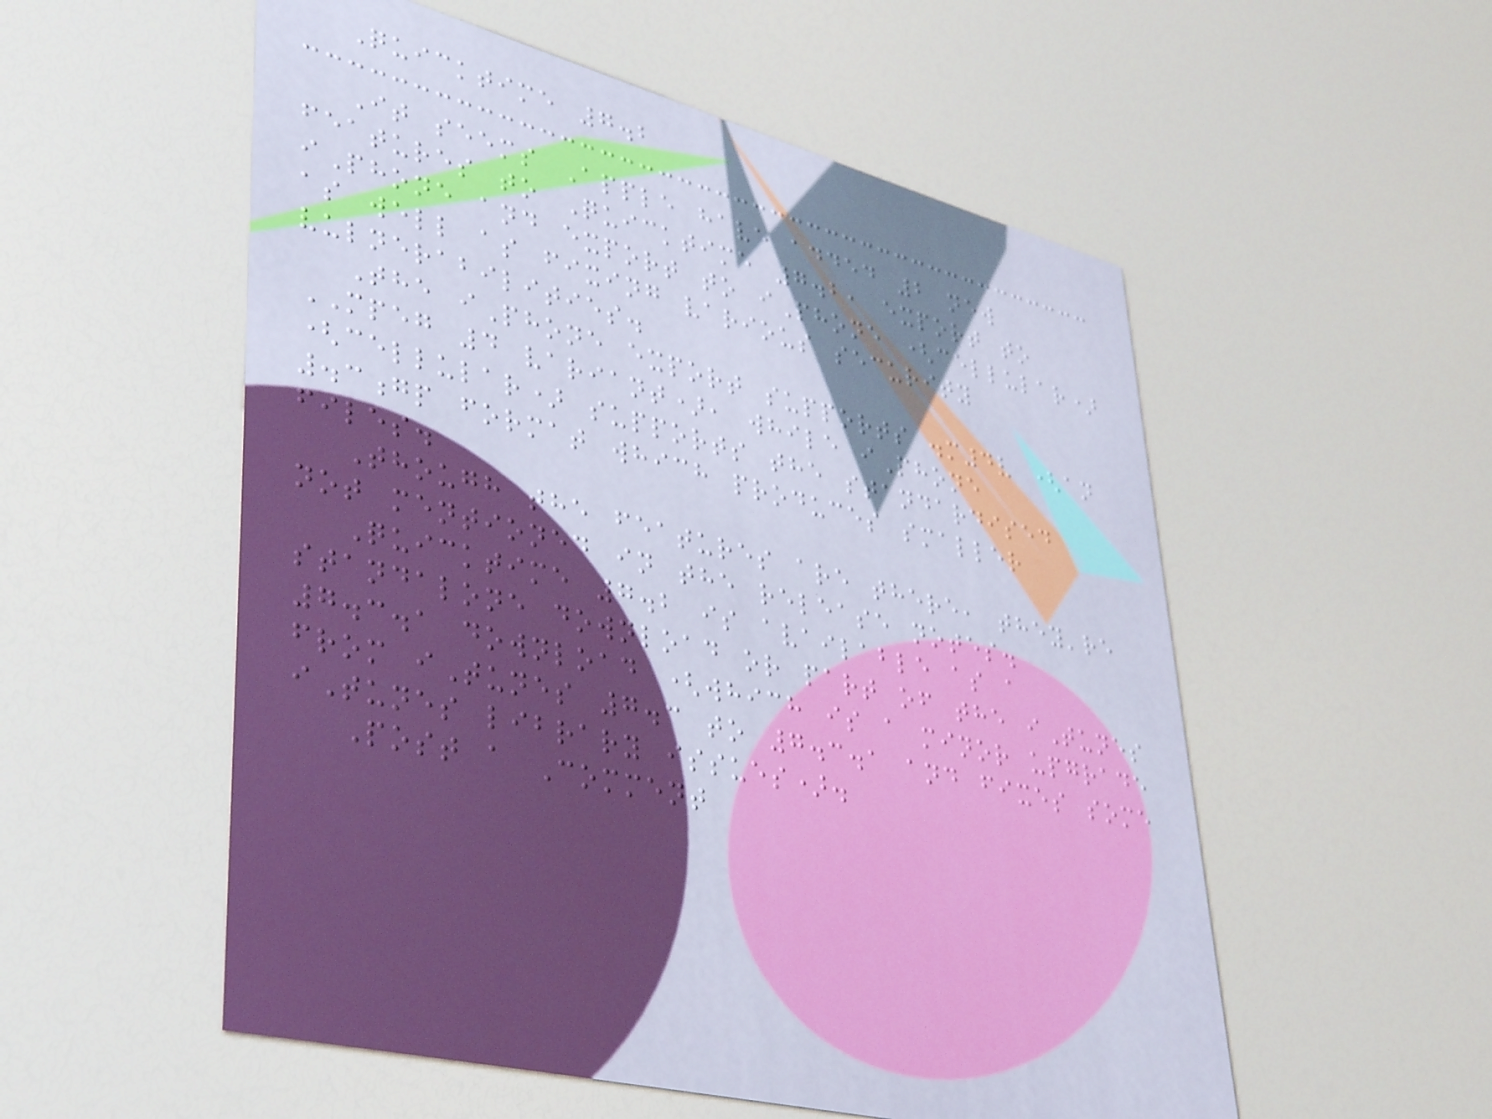Quicktime 7.2
It seems Apple have added 2 new
features to Quicktime 7.2, export to
iPhone and export to iPhone (cellular)
as well as fixing various security
vulnerabilities.
The iPhone export supports .m4v (an
MPEG 4 variant), while iPhone
(cellular) supports the standardised
.3gp format which produces smaller
files.
Though the features are there, they're
not mentioned in the release notes.
Quicktime 7.2 is available as a
standalone download or part of the iTunes
7.3.1 download (which is a minor upgrade
from iTunes 7.3 to 7.3.1 and fixes some
iTunes library issues).
Post a Comment
